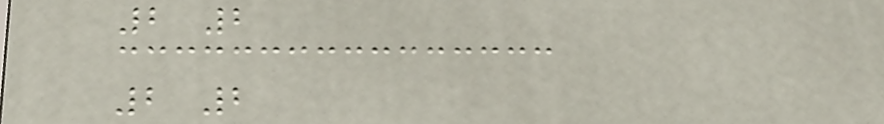2 2
2 2
